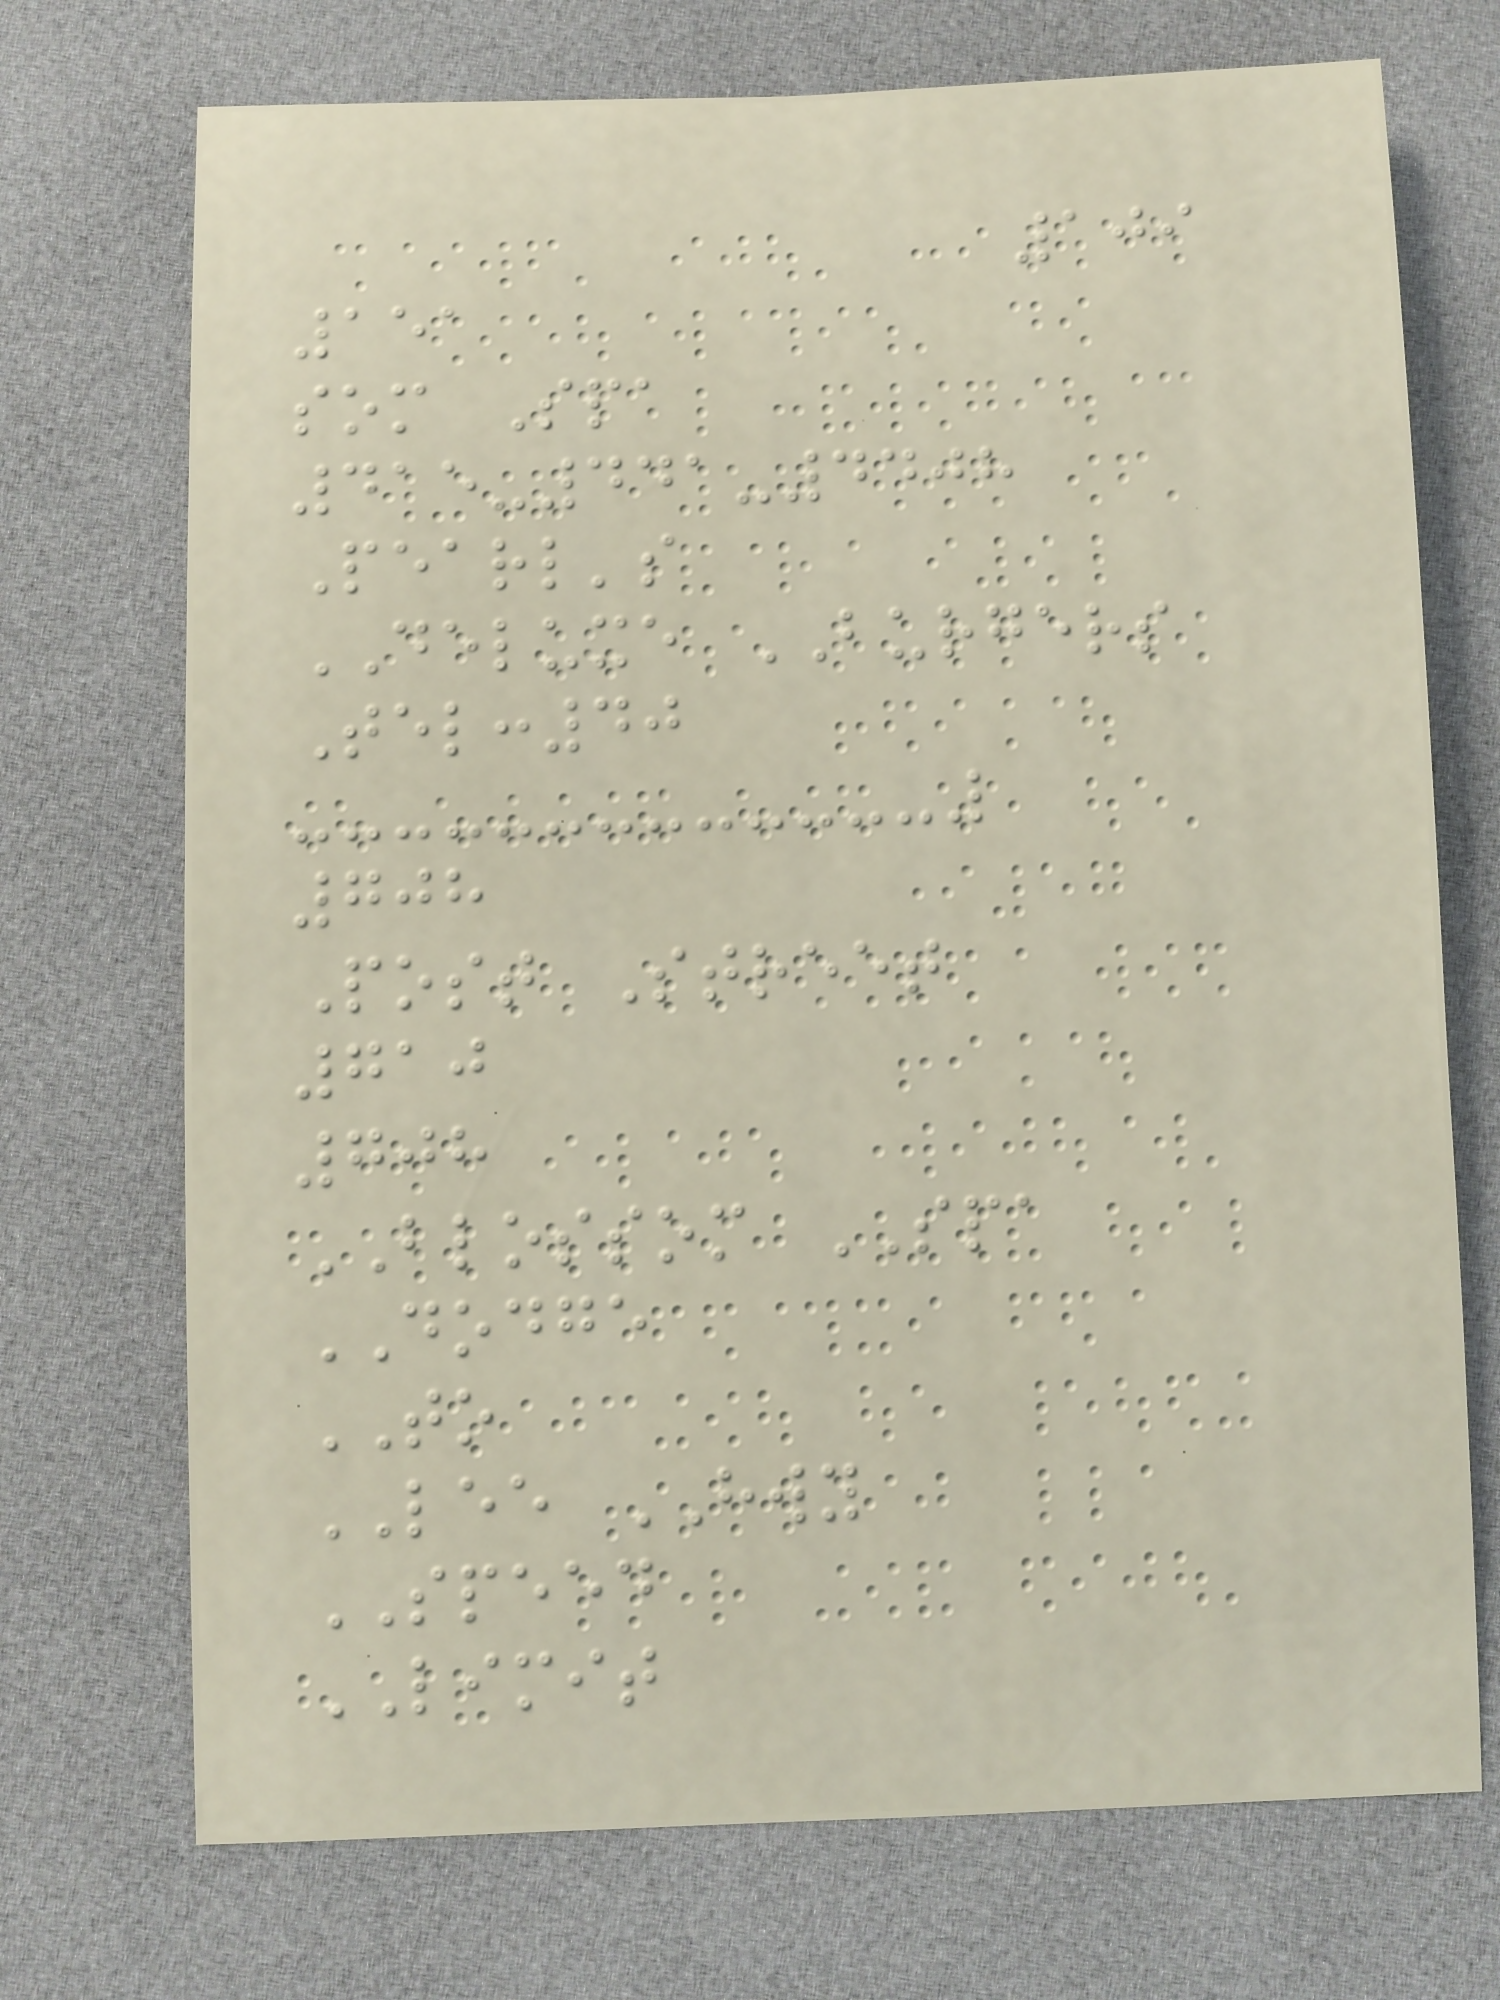109
151
som Spa
415-441-4408
Pearl's
DELUXE BURGERS
Tel:40
708
Post Street
710
708
BLOSSOM SPA
DODGE
TO
LEE HWY
SPEED
LIMIT
